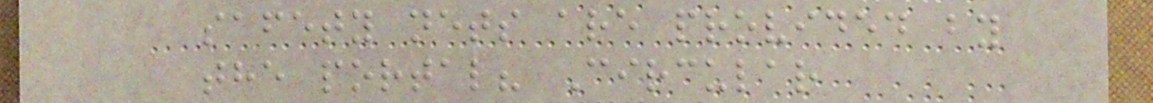safety nets are provided by
the portal? Circular
